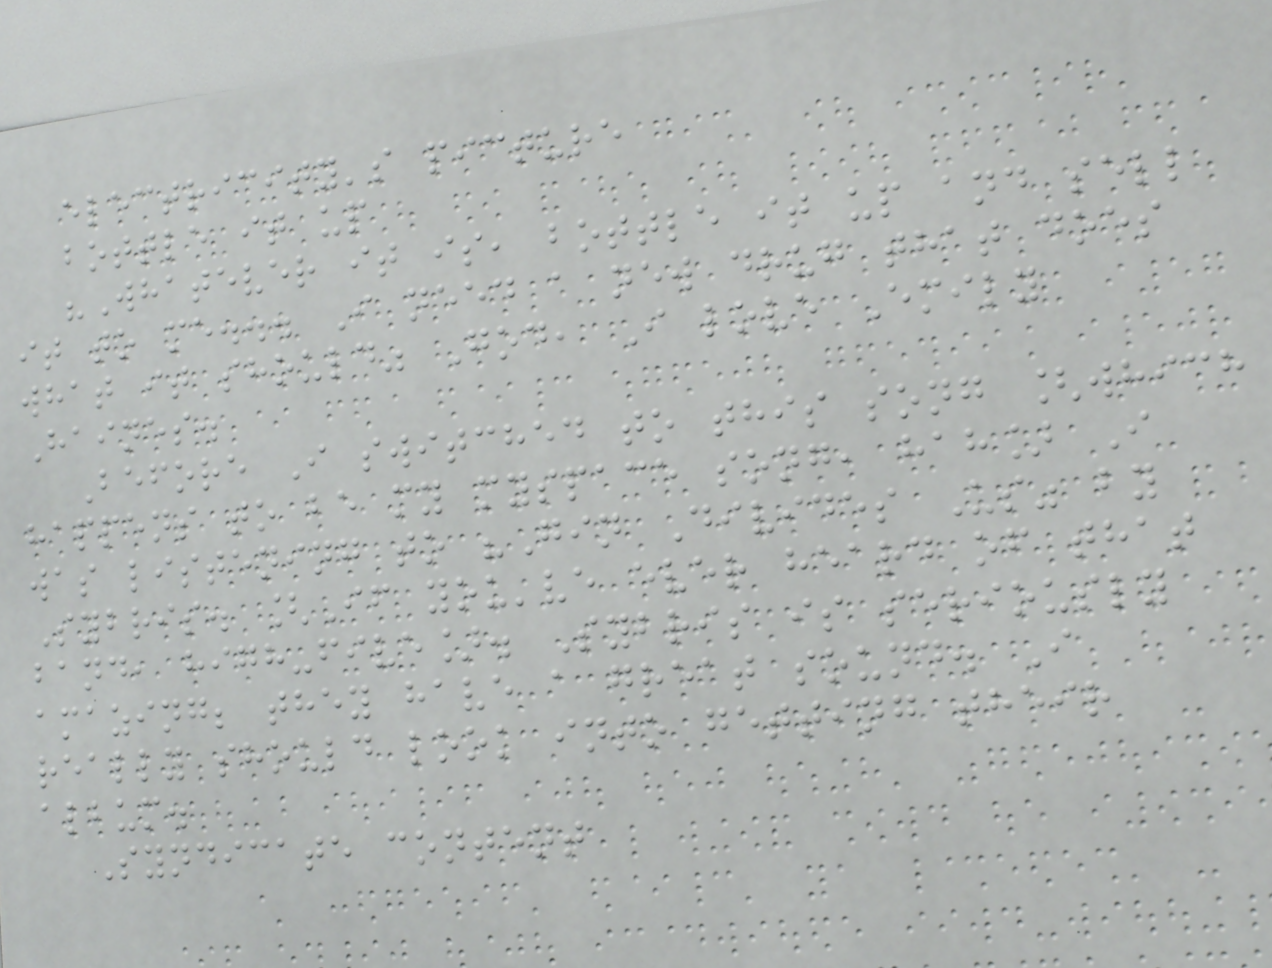electricity's picture
bottle it up
"Whatever it is, bottle it up and sell
it to me... I need a new drug that does
what it should" God, I love Emily
Haines.
Before I switched to this song [which
happens to be my myspace song, hah] I
was listening to "Gin Divides Us" by
Sybris. [If you've ever heard of that
band, high-five]. Sybris is seriously
amazing; they have a great sound. I
really should look into getting their
album.
Syndicate content
